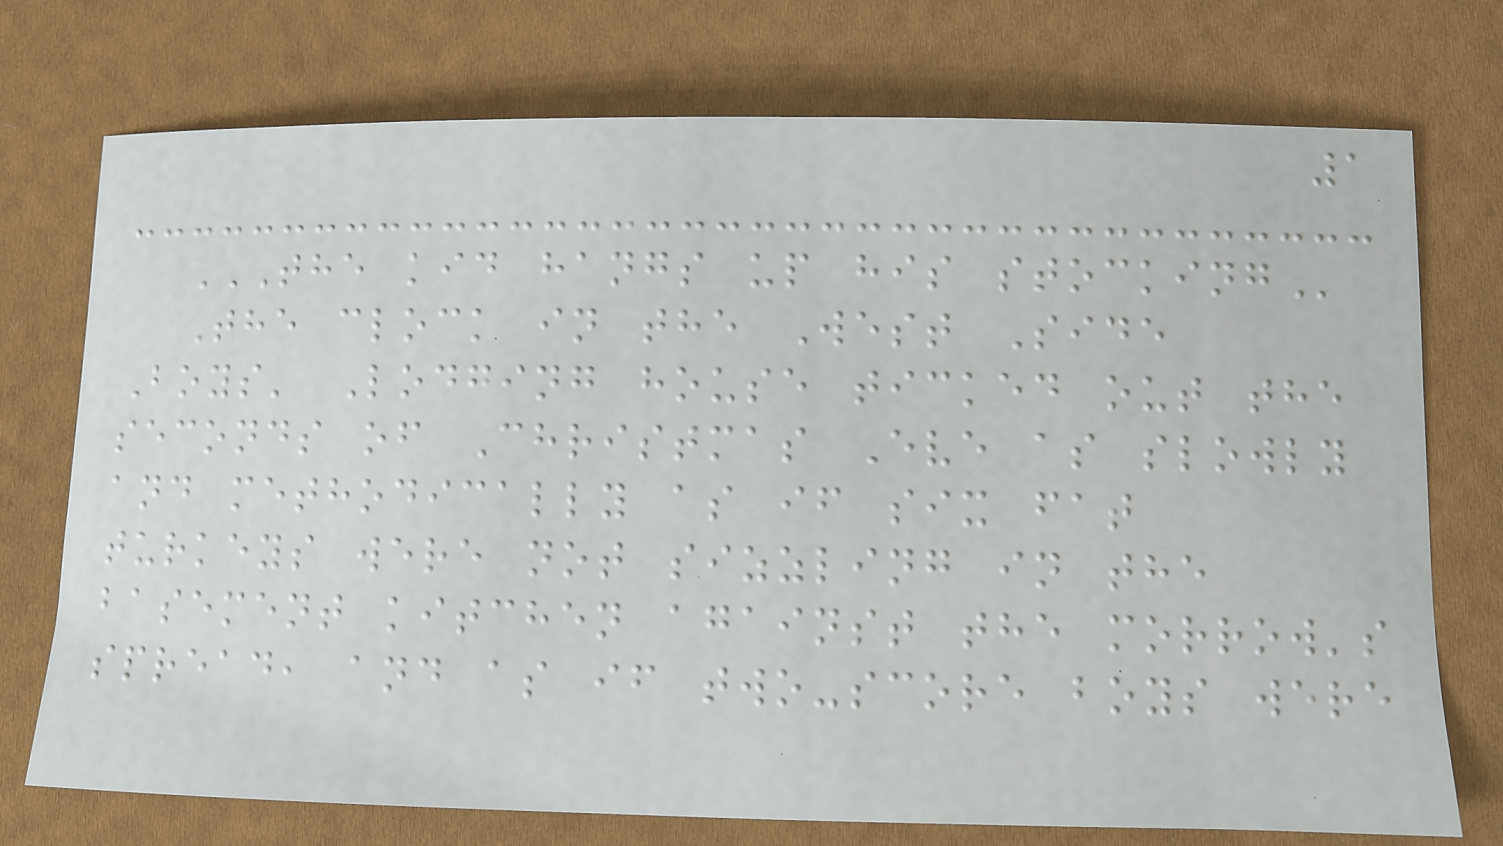1
THE KID HANGS UP HIS STOCKING
The clock in the West Side
Boys' Lodging house ticked out the
seconds of Christmas Eve as slowly
and methodically as if six fat
turkeys were not sizzling in the
basement kitchen against the morrow's
spread, and as if two-score boys were
